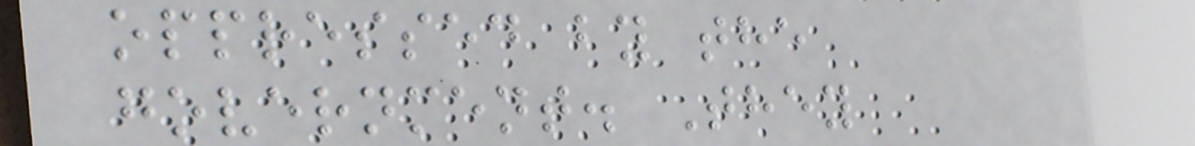oppressed by the
government. They
